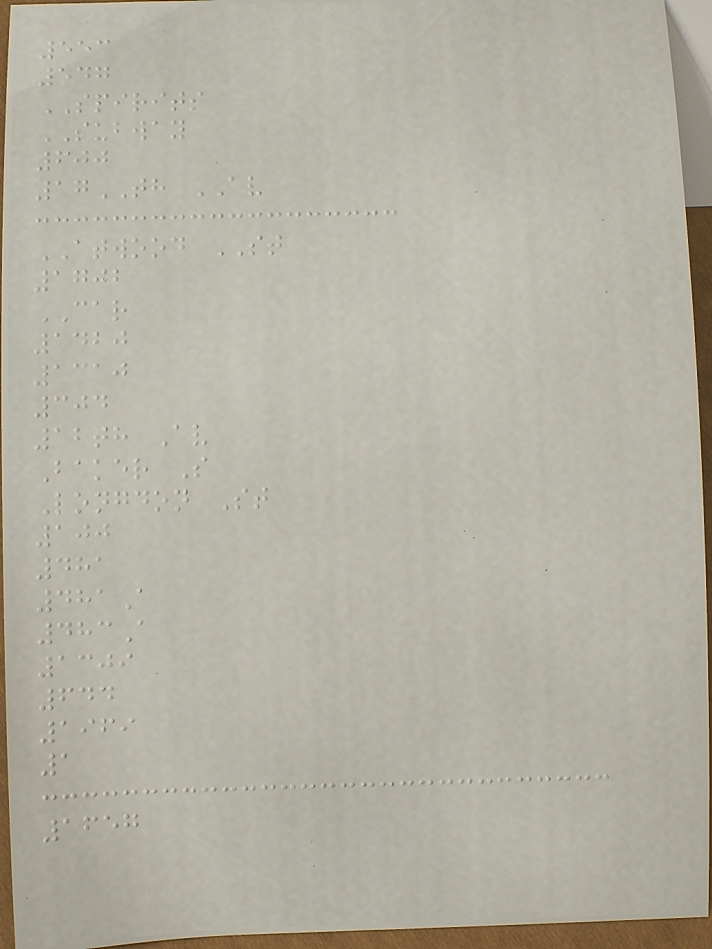553
547
SPIRITS
SUBWAY
600
17TH AV
ATWOOD ST
1702
CAR
1420
1310
304
12th Av
Baker S
Longdon St
100
481
481A
483A
1309
644
1969
1
1657
